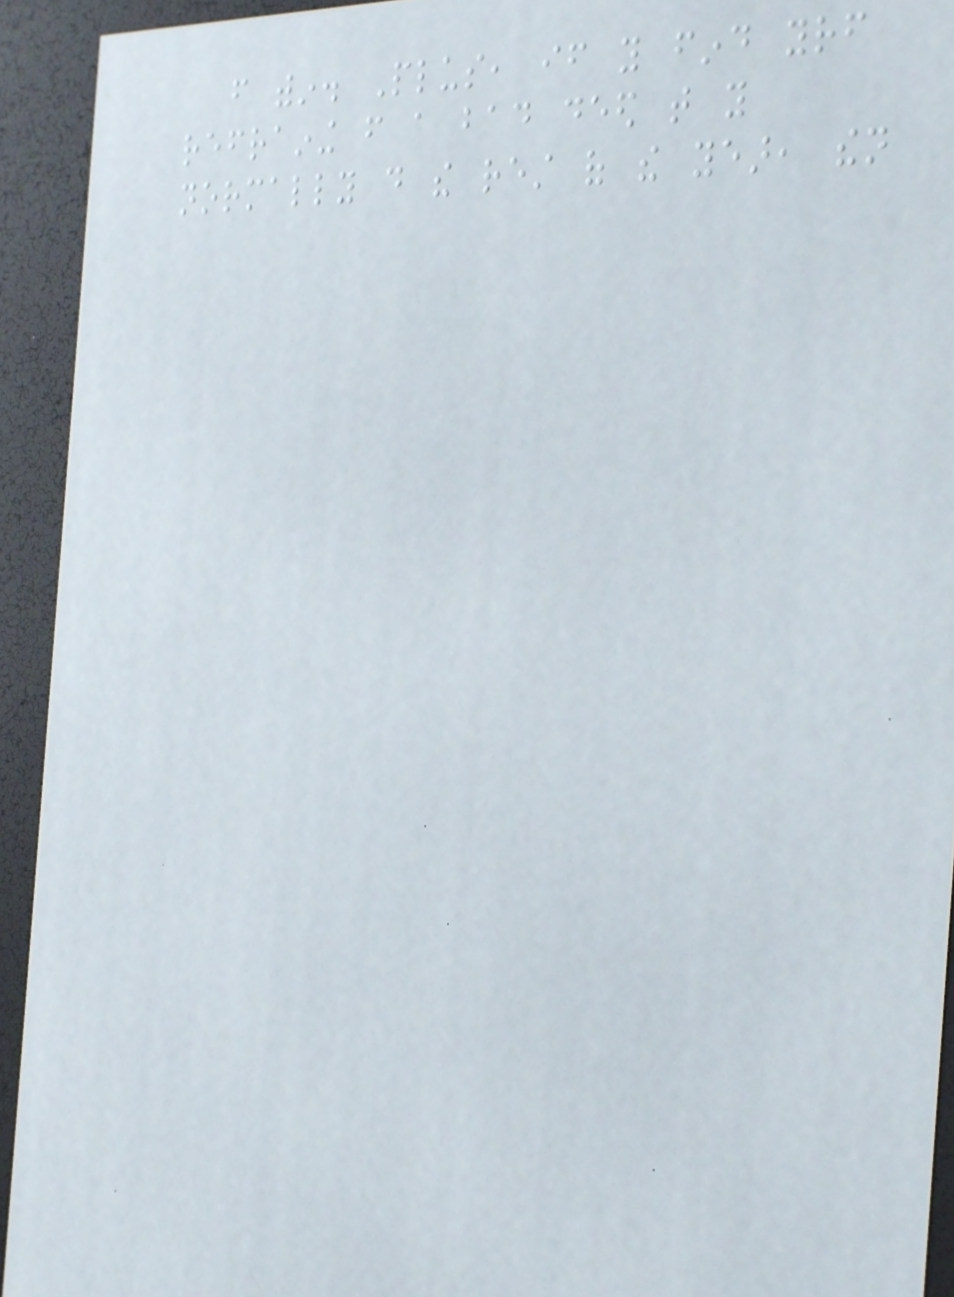from within. Plus, if you find yourself
refraining from a bad deed that you
normally do the rest of the year, then
